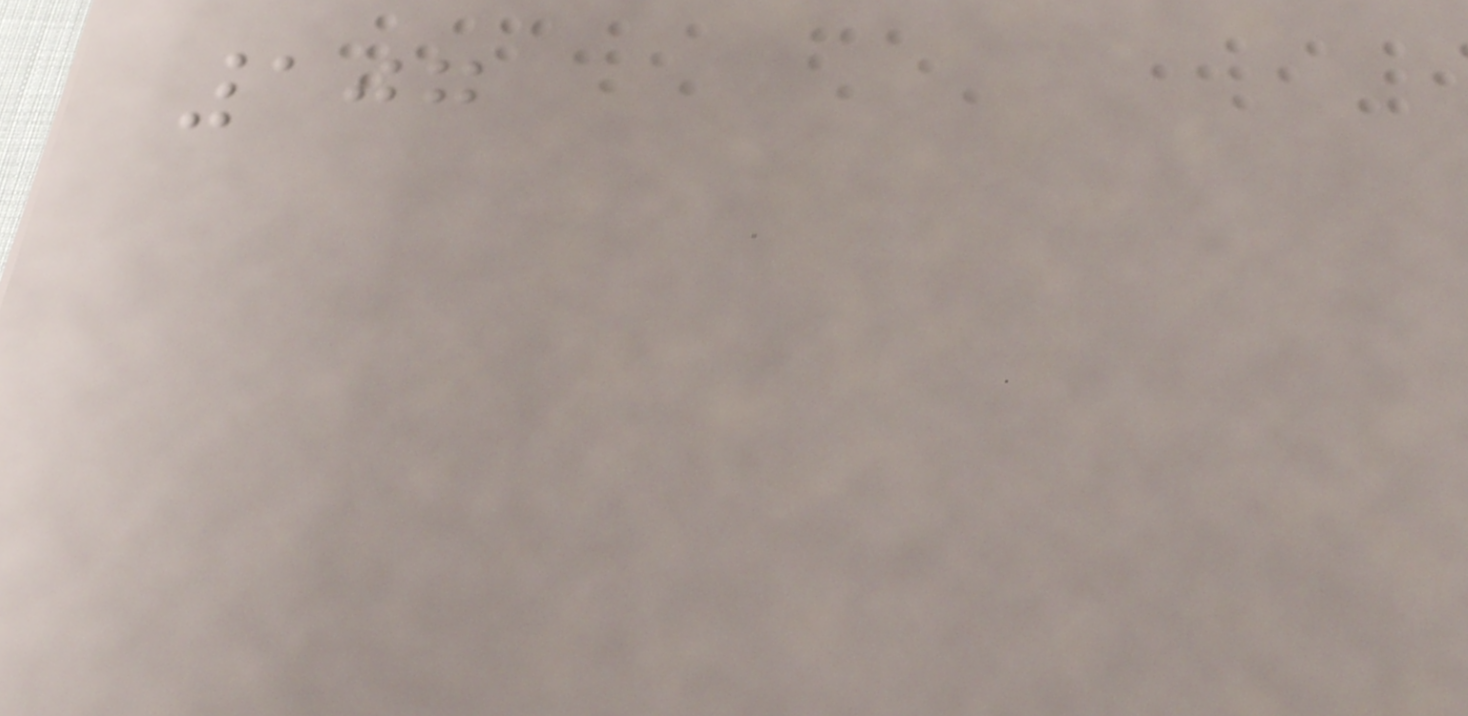107
